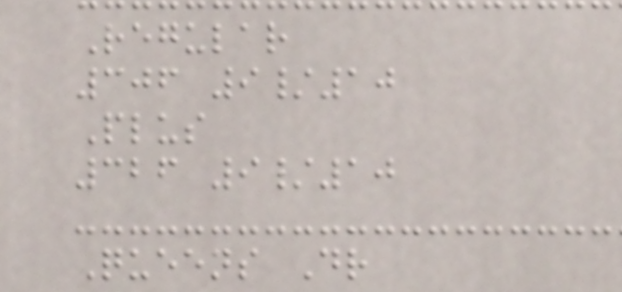Regular
306 9/10
Plus
326 9/10
Queens Dr
